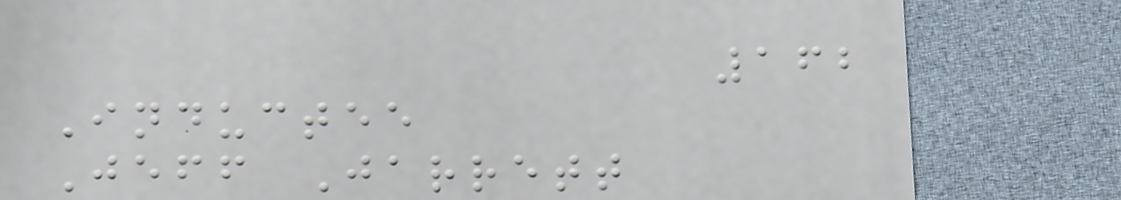162
Inductee
Jeff Jarrett
